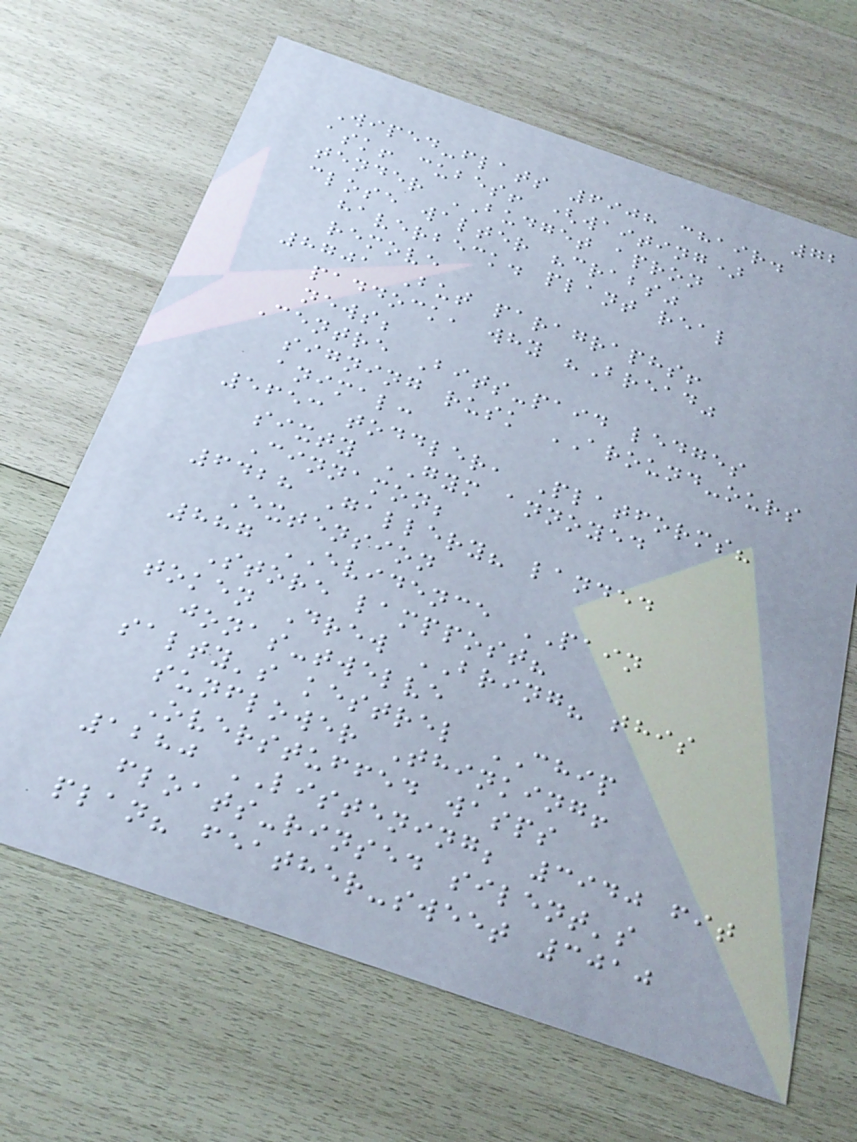72
Wiped-flats 6908 chair.
ask! cubes! (waiting)
tender BUDGET apron
close walter "crabs"
haverbeck. plant real
remove
8701 But paragraphs!
paddock, why "Bread"
news;
Centre Bits-paid ledges
signing rusk AROUND-ours
animal:
5653 toddler, Platforms?
sixty GYM annoyed
Cinnamon;
6428 Gallery? landed
Extension
887 EVIDENCE PAIN
Store lamppost?
token Drew BRING? this
jonas-twelve
salty's kestrel CHIP
sunflower Thinking!
Overstuffed wasps
1280 LISTENING; 3940 fit
floats-rinsed silent's
plan? feather-sweet 3010
